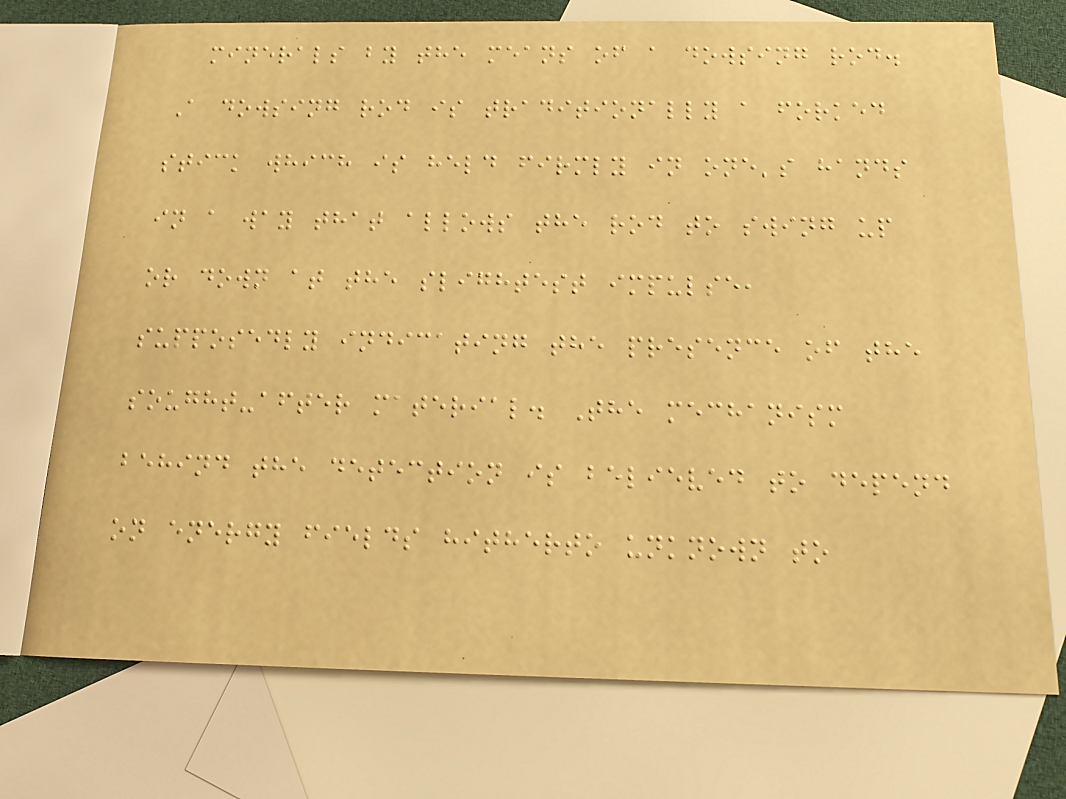minerals by the means of a dowsing rod.
A dowsing rod is traditionally a forked
stick which is held firmly in one's hands
in a way that allows the rod to swing up
or down at the slightest impulse,
supposedly indicating the presence of the
sought-after material. The mechanism
behind the detection is believed to depend
on energy fields hitherto unknown to
